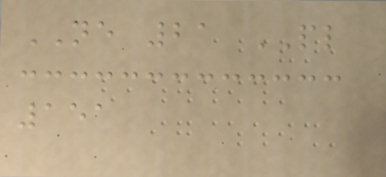NE 21 PL
151
